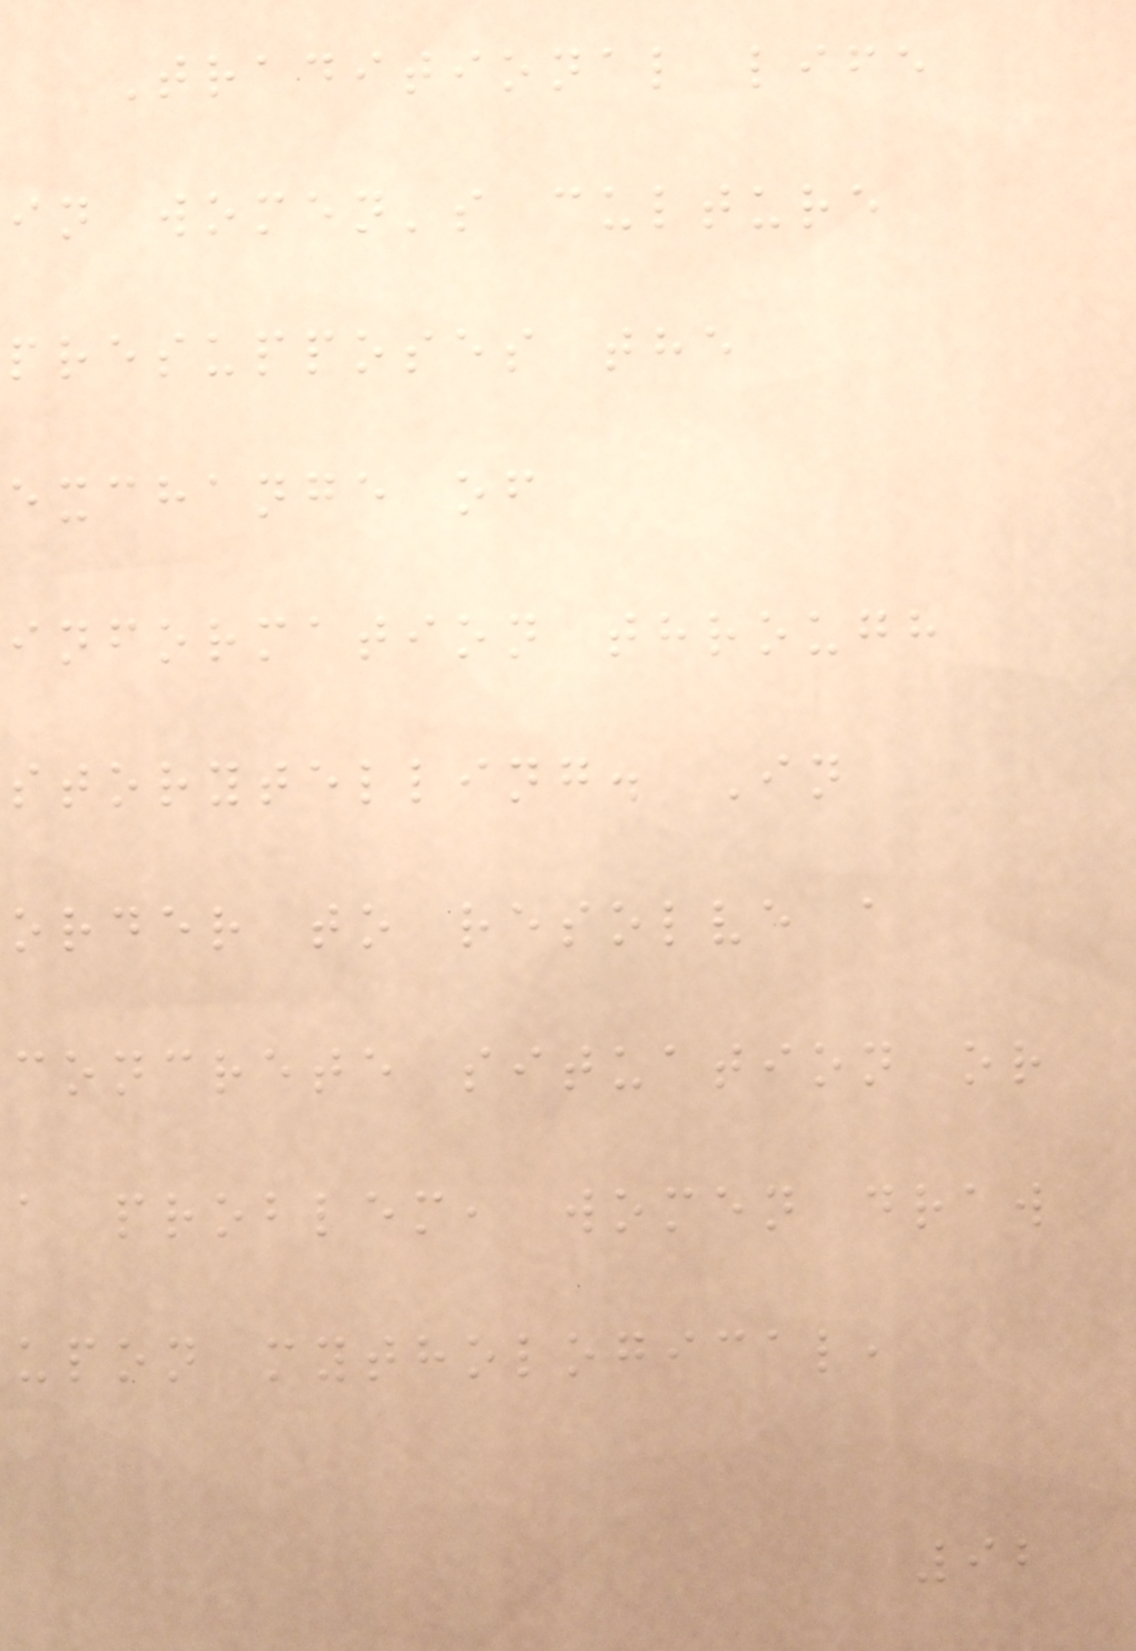Traditional life
in women's culture
presupposes the
exchange of
information through
storytelling. In
order to resolve a
concrete situation or
a problem, women draw
upon mythological,
92
